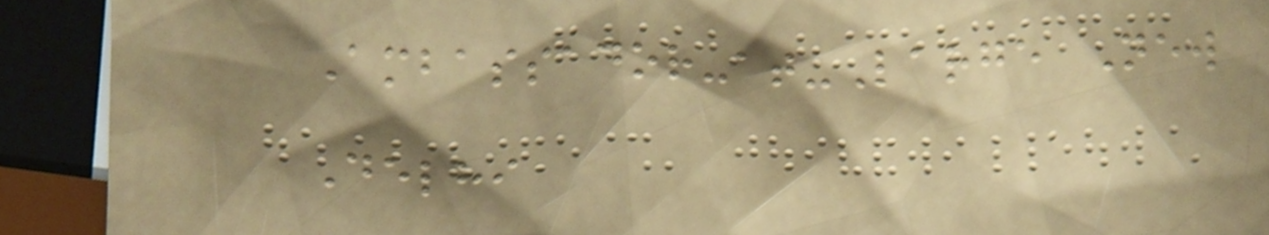Ambassador-at-Large New
Delhi
